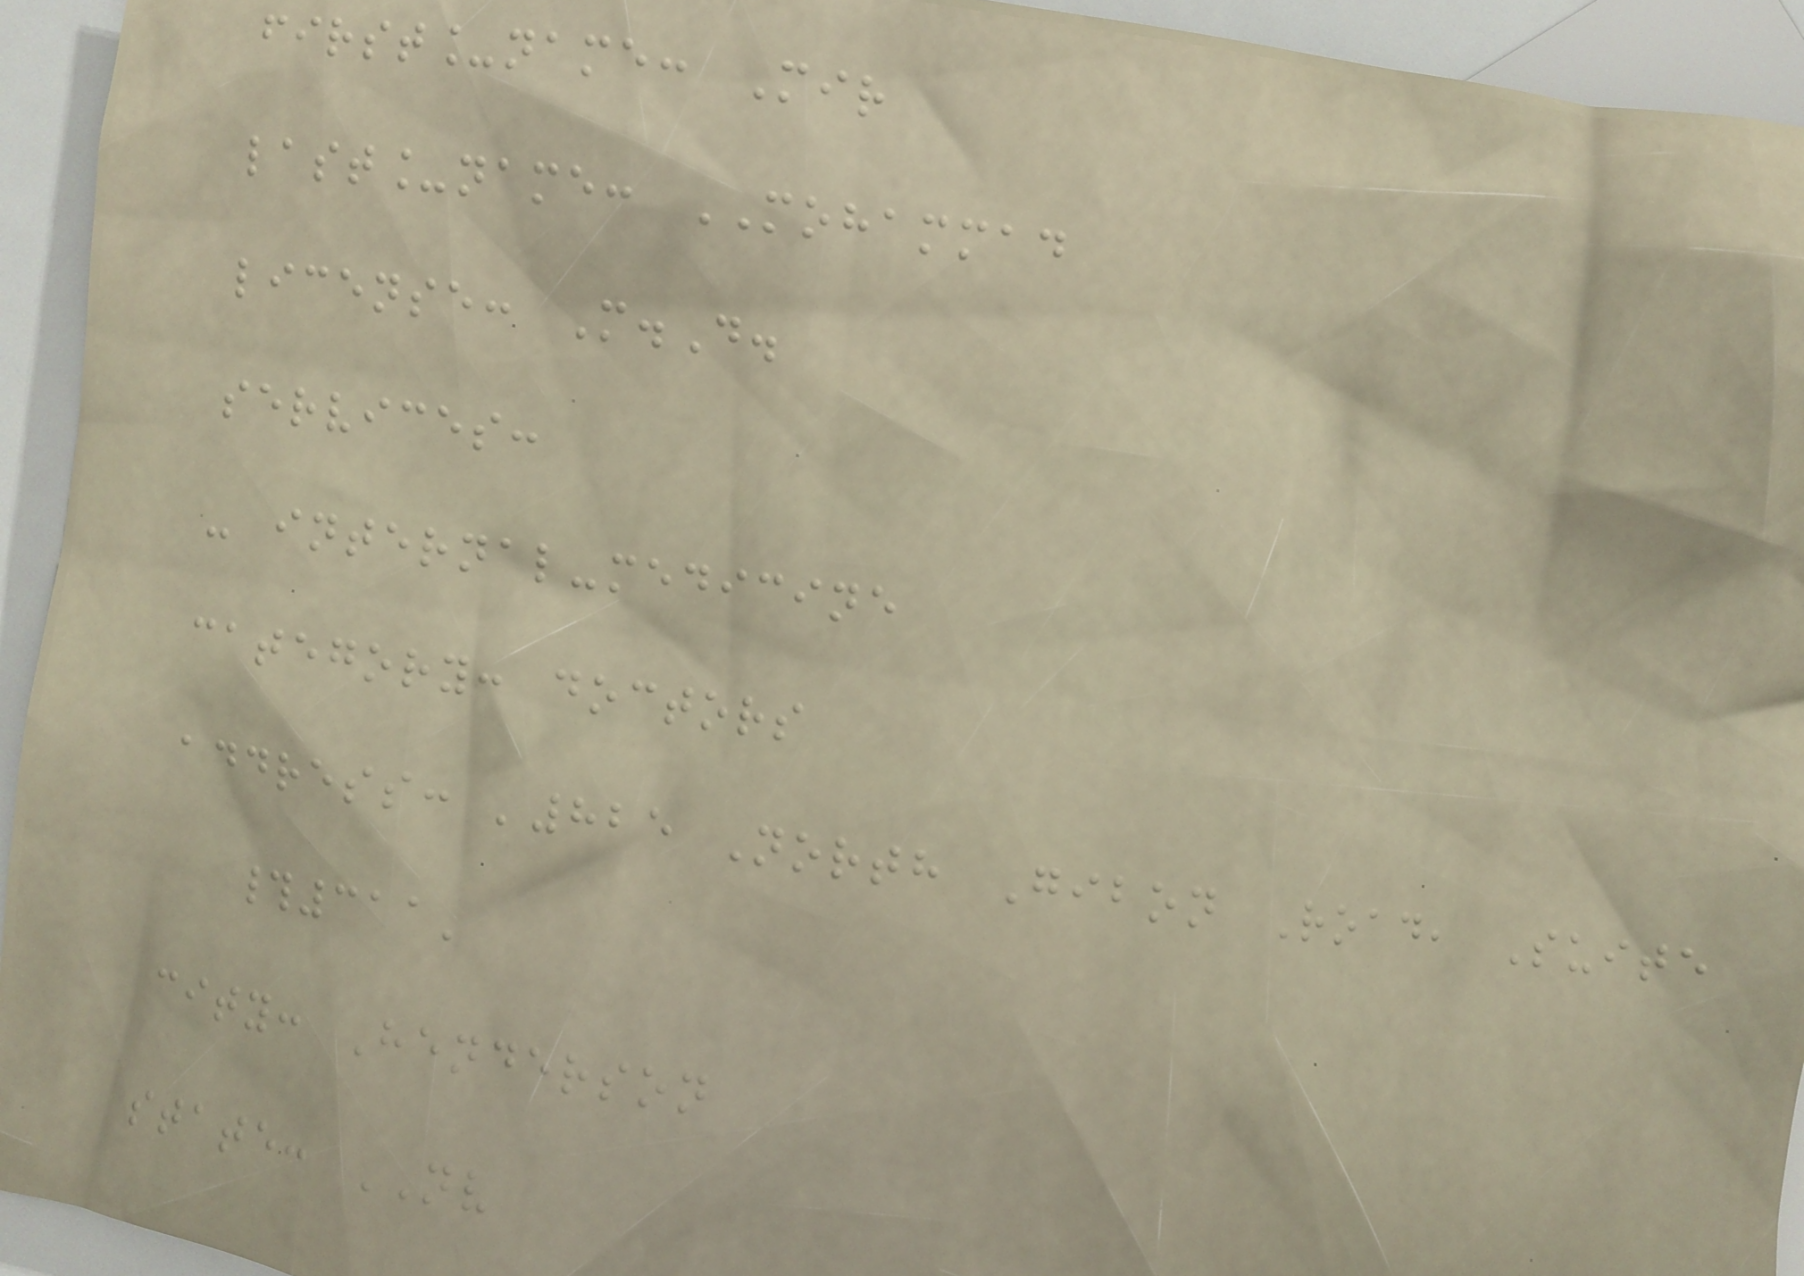first_name: Mir
last_name: MOHAMMAD
license: M.D.
services:
- internal-medicine
category: doctors
address: '825 North Gibon Road, Suite
#311'
city: Henderson
state: NV
